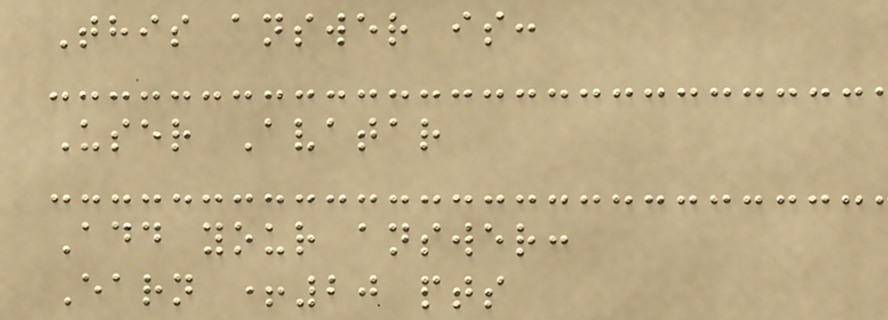This answer is:
User Avatar
Add your answer:
Earn +20 pts
